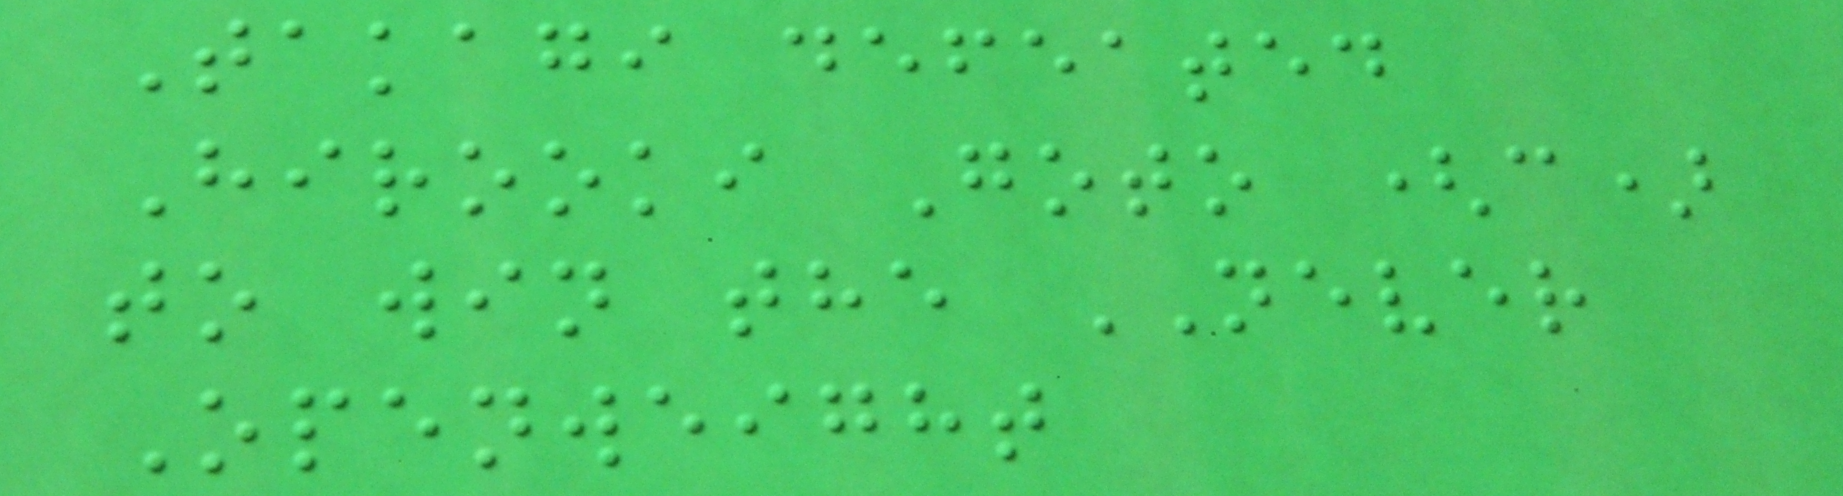Takagi defeated
Hirooki Goto (c)
to win the NEVER
Openweight
